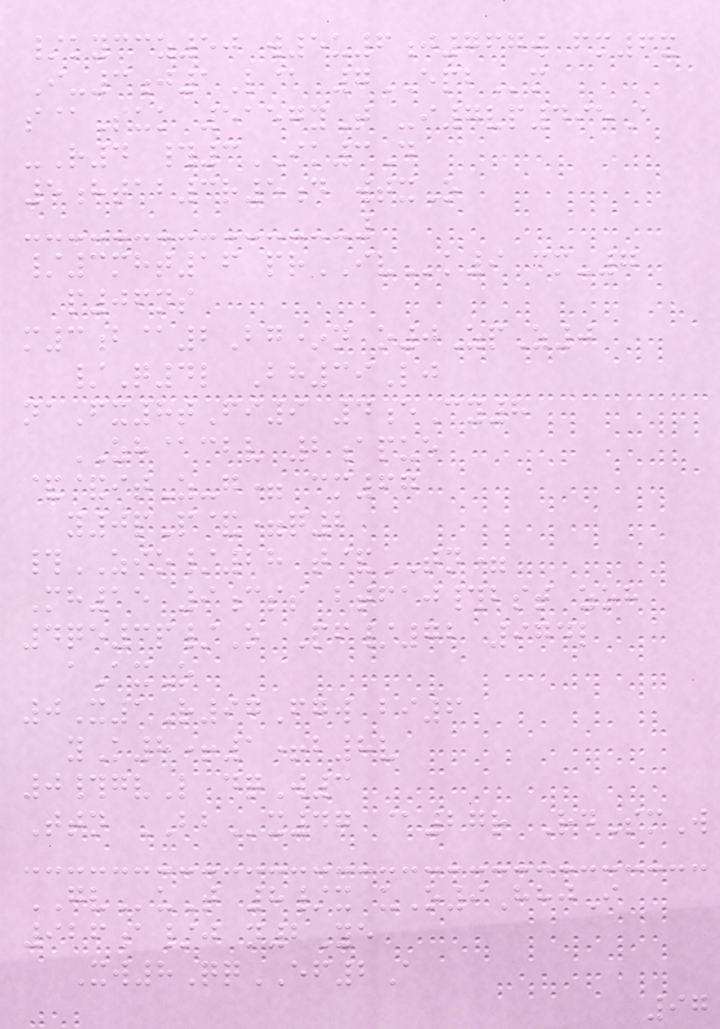/kyccz50 w5u6j767w fm6x
I-3j1L@ 7EPBm
s@Suk 5157yT -i7vp495A
-R4 #3IK3D
5htab3r5d wtxO
/3mht16 prIVk9 cm-7
p06ns
m3b@2Bg*n o0ZpZ0
/Q4l Bh39Lj
naFx8tFi9 4eCy8
ZH@cbv 2apue
&&itZ-g= cm67
y0pP&=q2
#ZIO/28 t&TN=
Mh15 9css btfaj#bst zoh
4qe3p/O Pf/72 974l
aAxO
0X1R97Fgw bi6
yK8+1+b8v
0#gvL dqW3
Ttn BBx47 @27r RdSmW
GVuT 8/x uO9HhjI
926a/j n2Ye
Xw8QqEF2A
97
